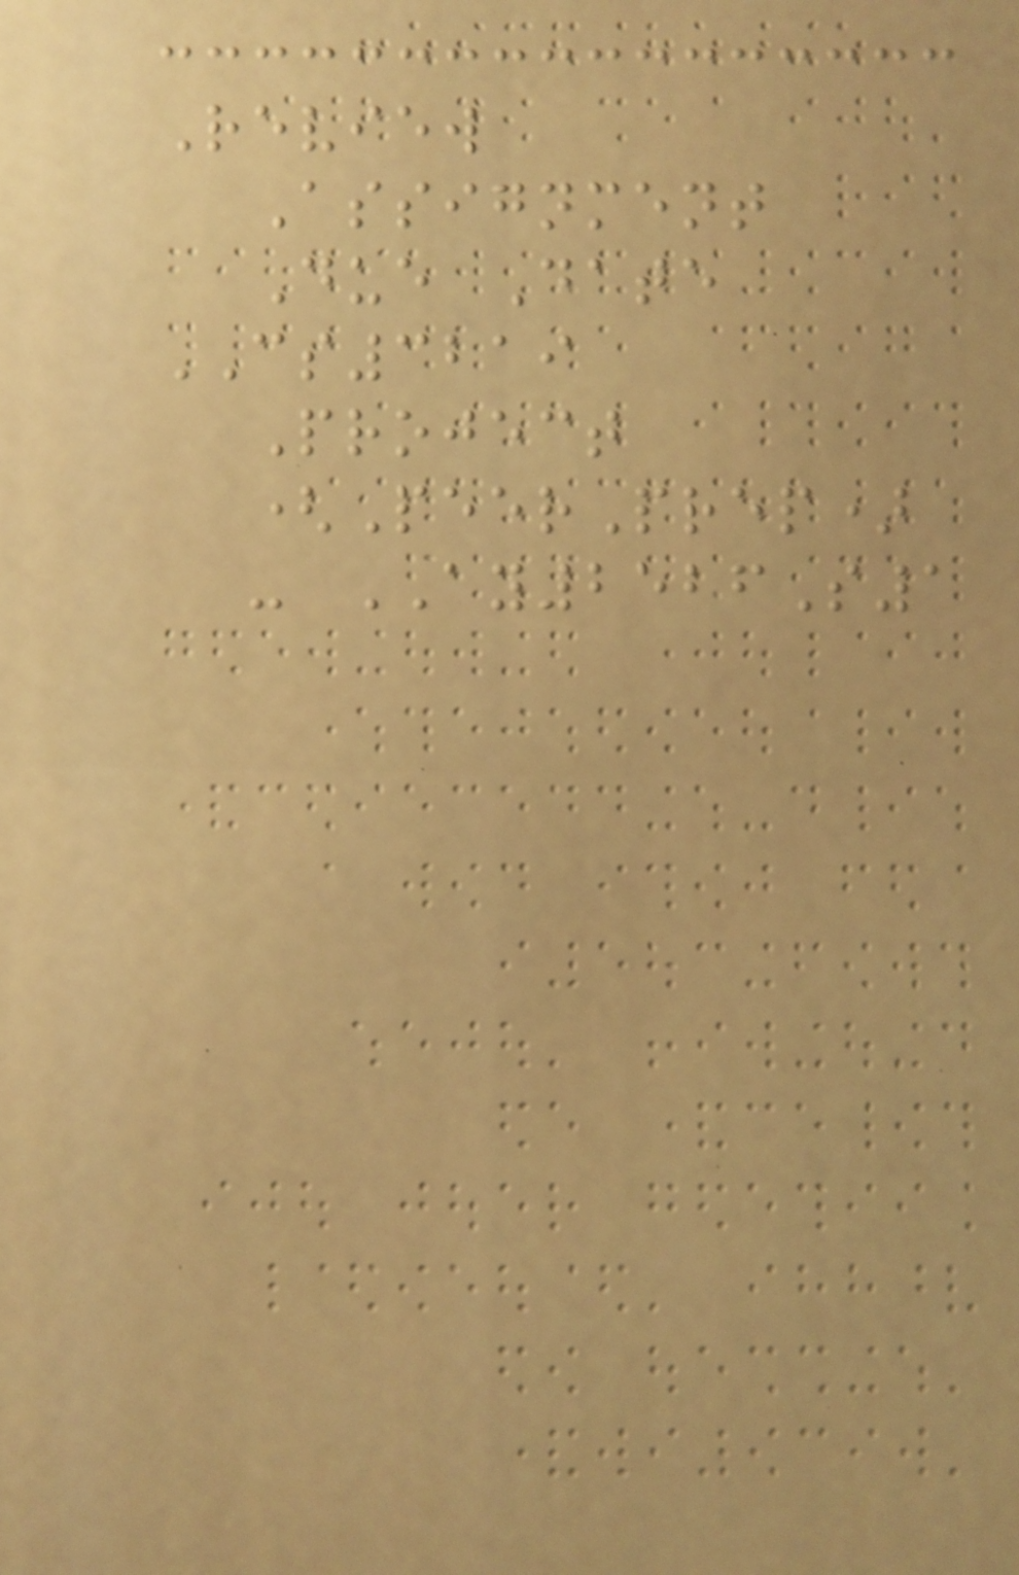Review
Assignment
Due Date
CS3219
Project
(PeerPrep)
- AY2526S1
